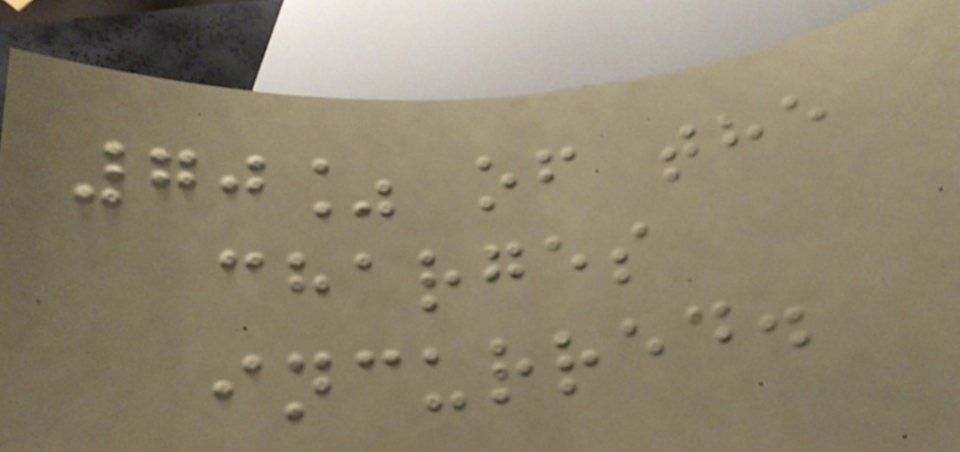70% of the
charges
incurred.
